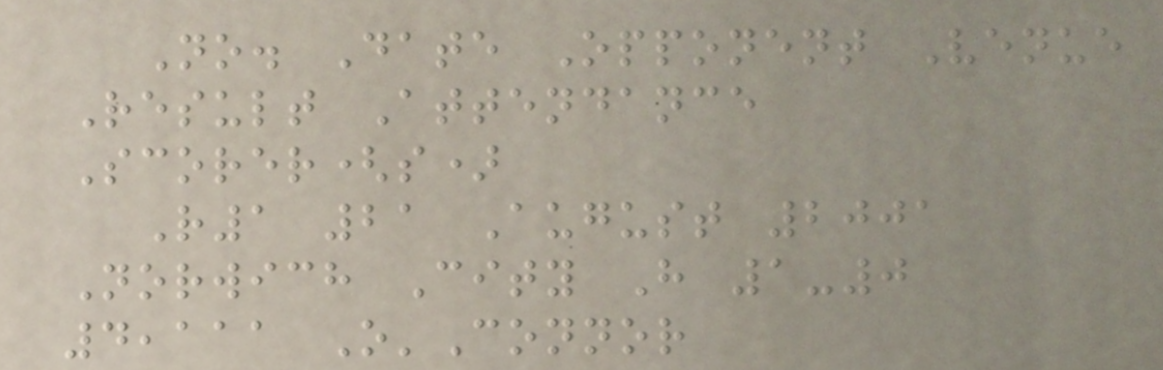No. Date Opponent Venue
Result Attendance
Scorer(s)
R1 21 August 2001
Norwich City H 1-0
4,111 O'Connor
